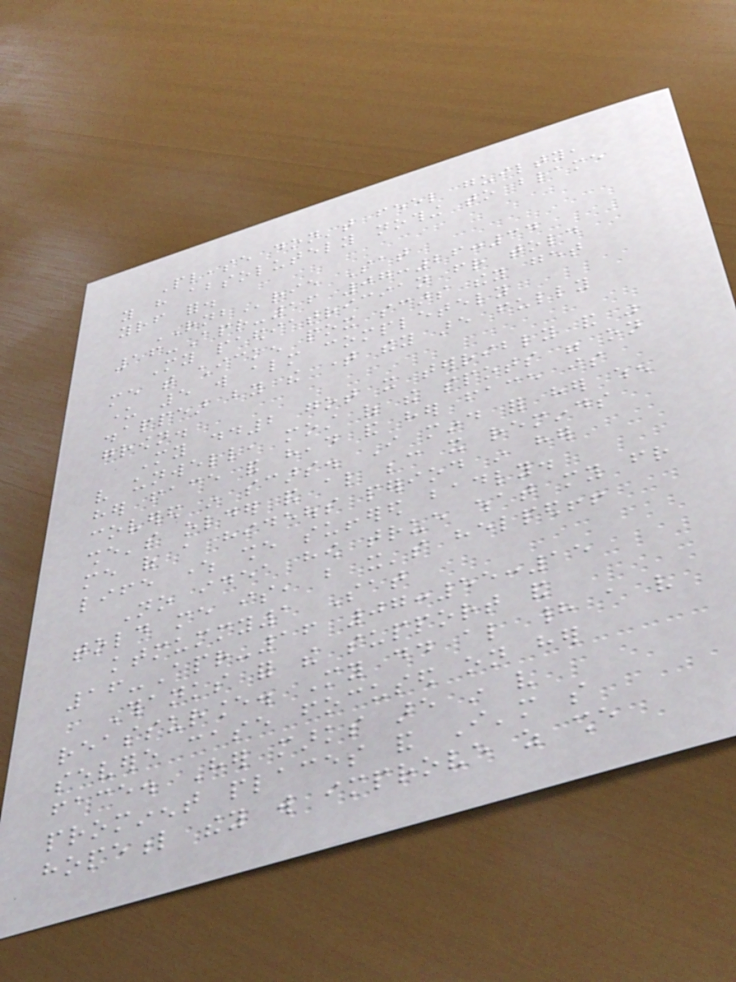Please don't feel guilty,
you have absolutely nothing to blame
yourself for.
RNBrie Sat
16-Apr-16 07:26:34
My paediatrician friend told
me that chicken pox scars they get
under 5 will almost completely
disappear by the time they are fully
grown.
My dd2 got it terribly and was
very unwell, most of the spots were on
her face and head and her face is
covered in scars. I mind for her when
she's older and also because it reminds
me of a hideous period in her
life where she suffered badly.
No idea how true what my friend
told me is, but it's helped!!
ktmummy1 Sat
16-Apr-16 07:55:15
Thanks for the support and
reassurance. My dd also had a very
severe case focused on her
face. Her marks are in very
prominent places and I'm so
hopeful they will improve as she
